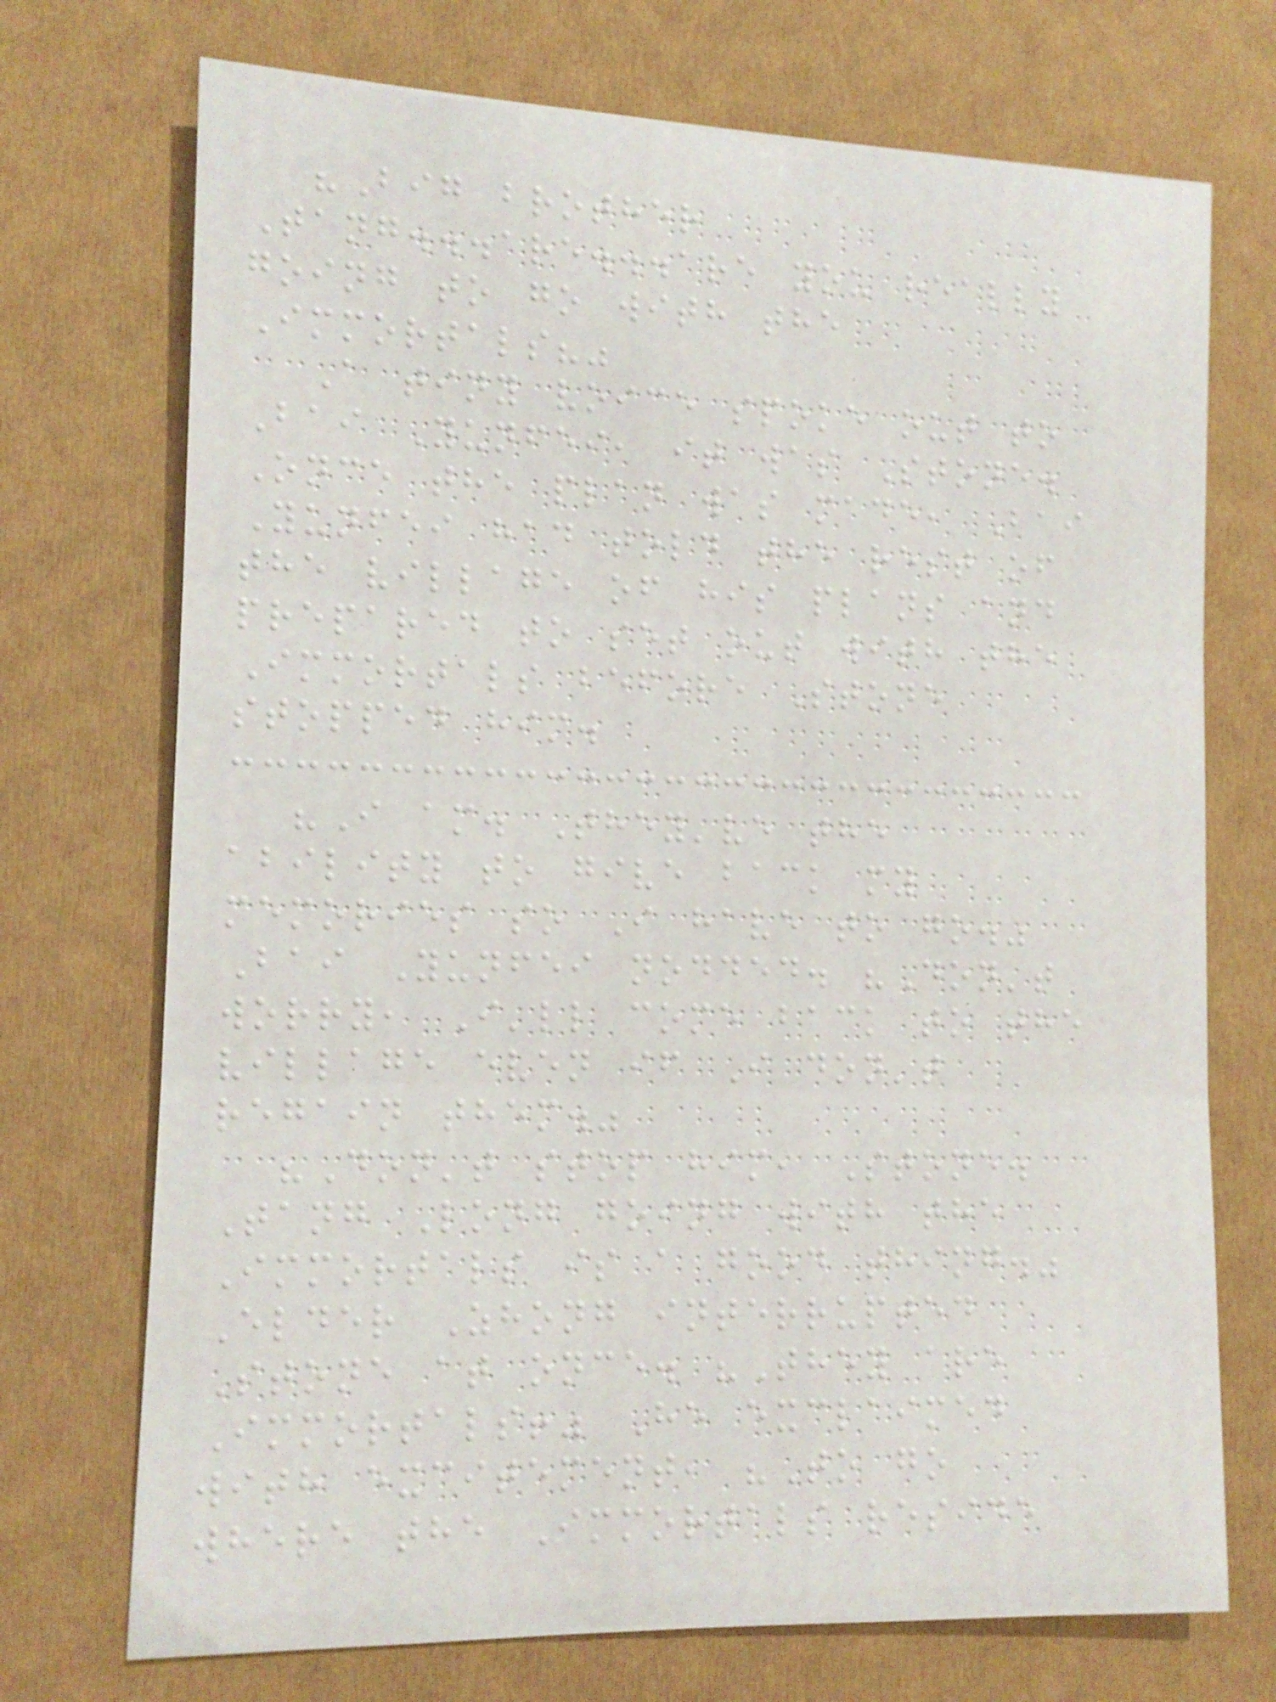"Big brother
Tang...are...are you really
going to go with the
Immortals?"
A tiny voice spoke out to
Bai Yunfei, it was Stone.
Once the plan was made, Bai
Yunfei had told the rest of
the village of his plans and
prepared to set out with the
Immortals before Stone
stopped him.
"I am. They've the
ability to give back my
memories so I have to go."
Bai Yunfei nodded. "Don't
worry, I'll come back to the
village even if I don't
regain them."
"Don't stop him, Stone.
Tang Long going with the
Immortals is a good thing."
Elder Zhong interrupted
Stone at once. "They are
Immortals!" He exclaimed
with excitement, "To go
where the Immortals reside
